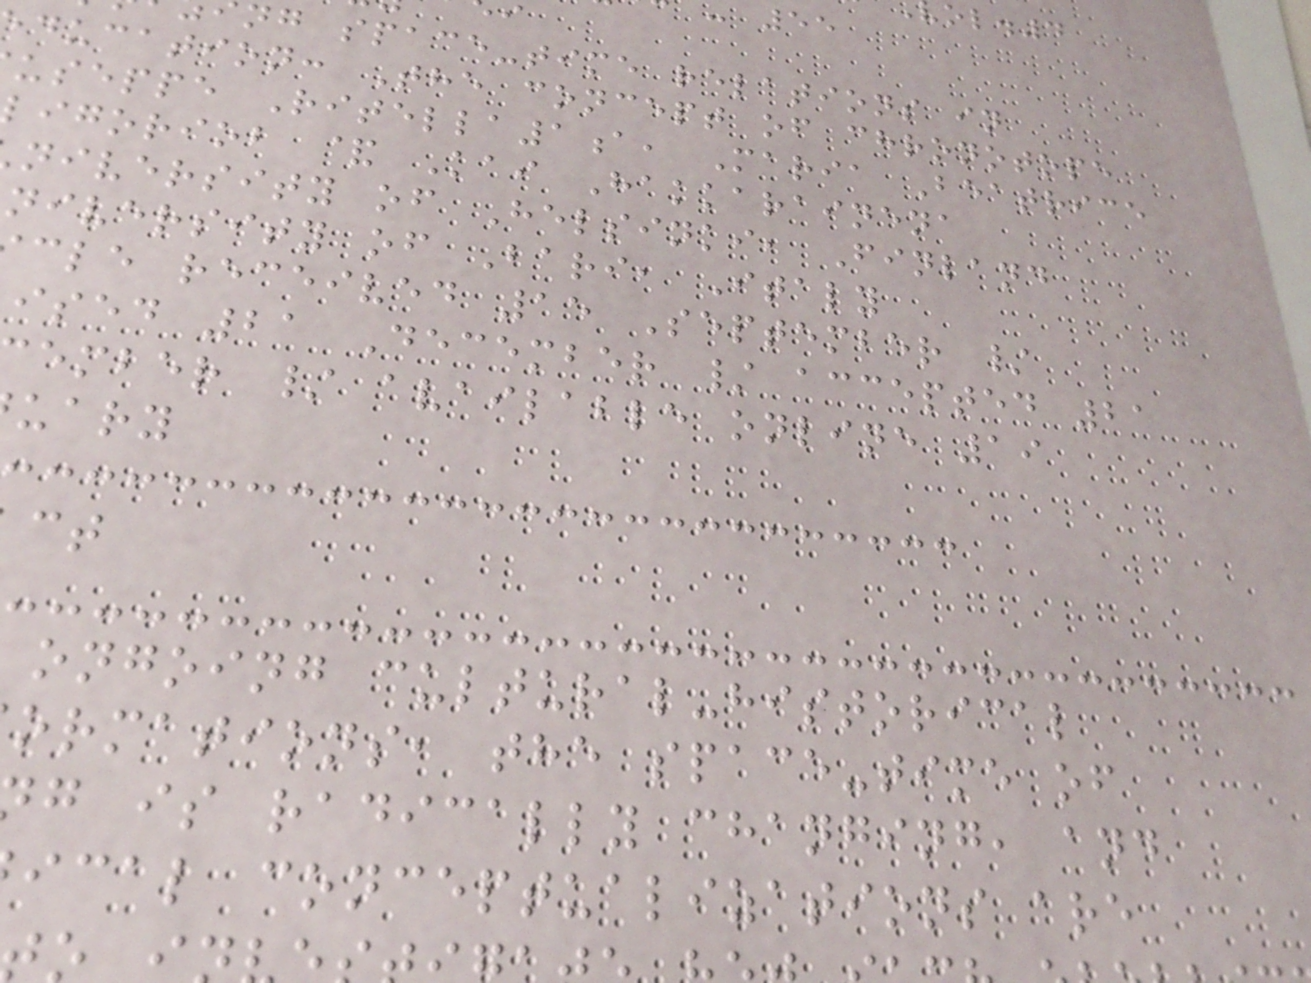ng space-time relations in
ducation: The concept of chronotope
useppe Ritella1a, Maria Beatrice
igoriob & Kai Hakkarainena
niversity of Helsinki, Finland
niversity of Bari, Italy
cle received 15 September /
ised 21 December / accepted 21
ember / available online 19
uary
ongoing cultural-historical
ormations, the space-time of
g is radically changing, and
ical conceptualizations are
